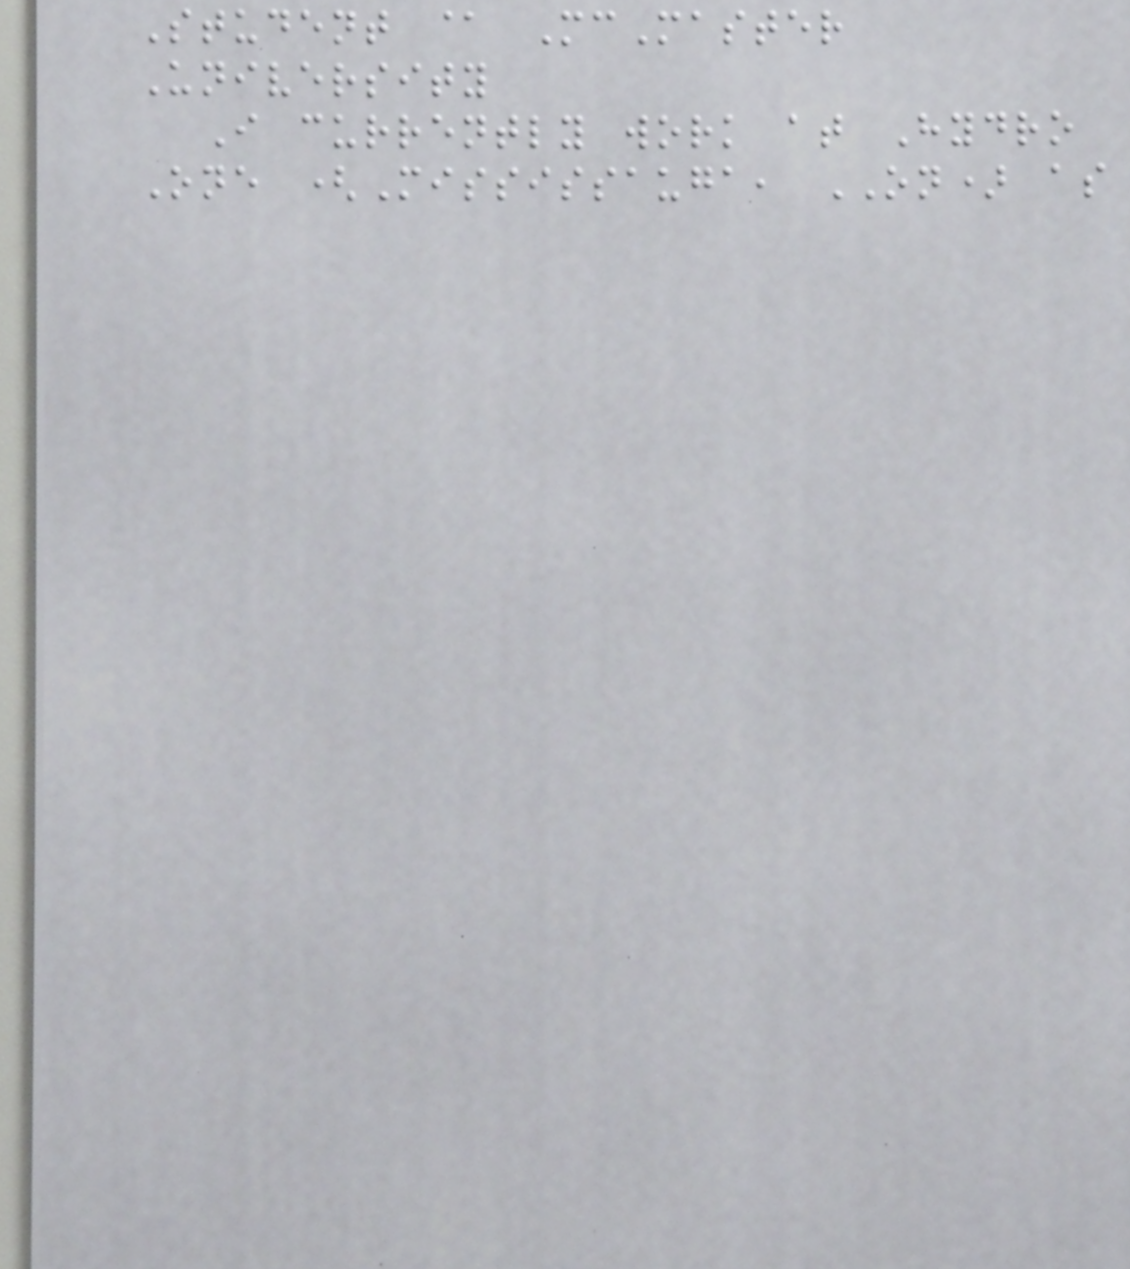Student @ McMaster
University
I currently work at Hydro
One (Mississauga, ON) as
